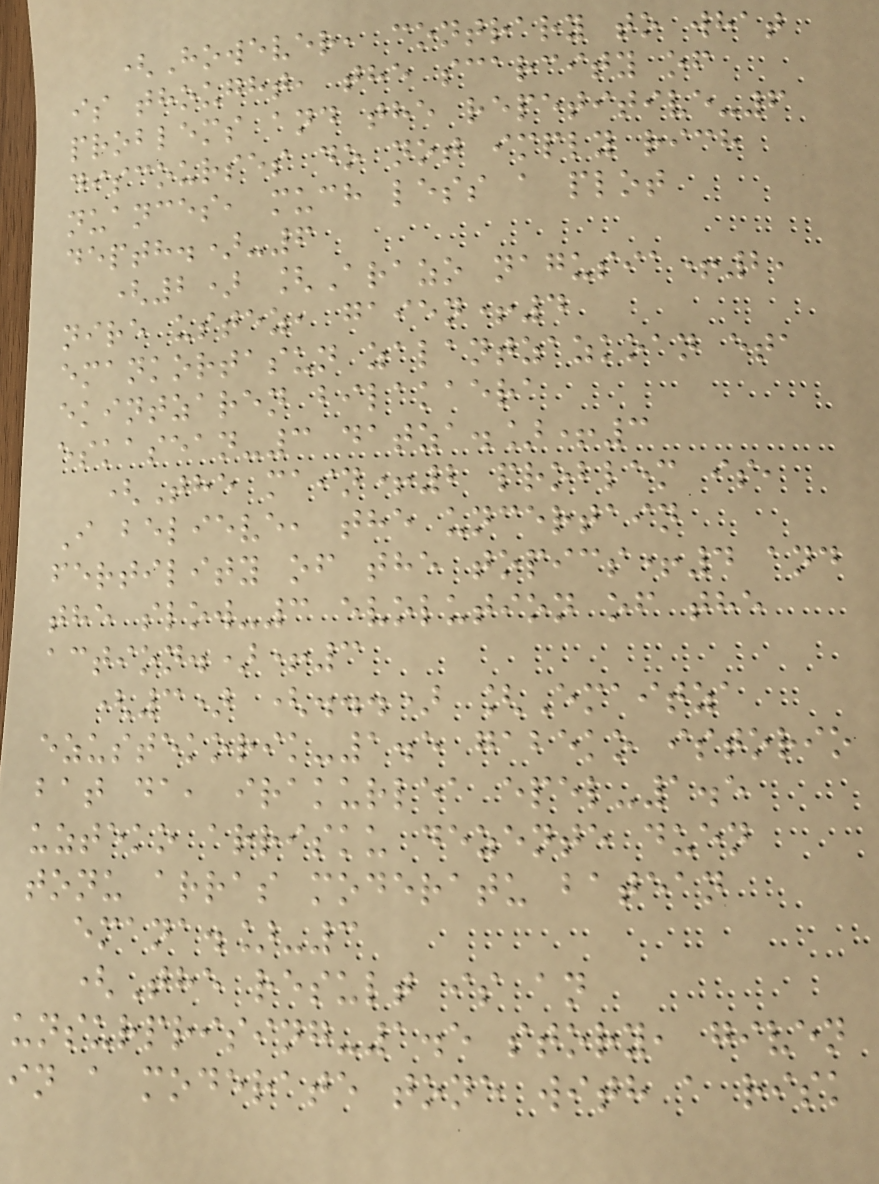(However, contrary to what
is thought, the scarcity of
problems and the repetitive-6
discourses do not imply rich
nuances, much less a plot
depth.)-6
(2) [Arazo nagusia+2,
nire ustez, gaien+4
emankortasun zalantzazkoan eta
ekintzaren bilakaera
eskasean-3 datza.]+3
(The main+2 problem is,
I believe, the uncertain
fertility of the topics+4 and
the slow-3 evolution of the
action.)+3
(3) (...) [Emaitza
ezustekorik-1.5 gabeko istorio
bat da, irakurlea epel-1.5
uzteko arrisku dezente duen
tonu arras moderatu batean
emana.]-3
(The result is an
unsurprising-1.5 story, given
in a moderate tone with a risk
